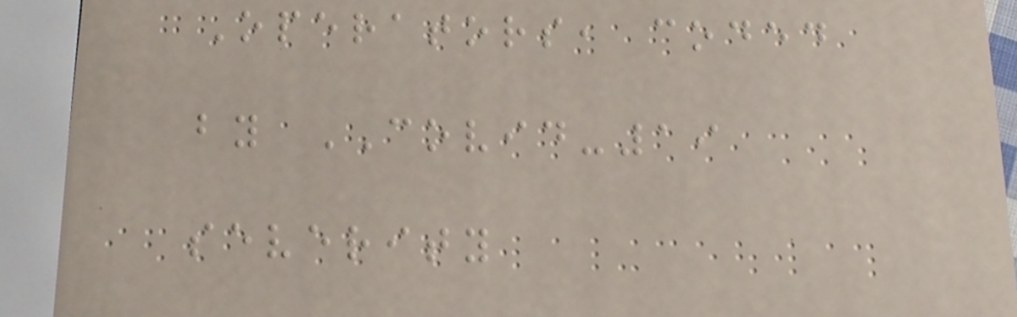Operators, coded
by COVID-19
severity
